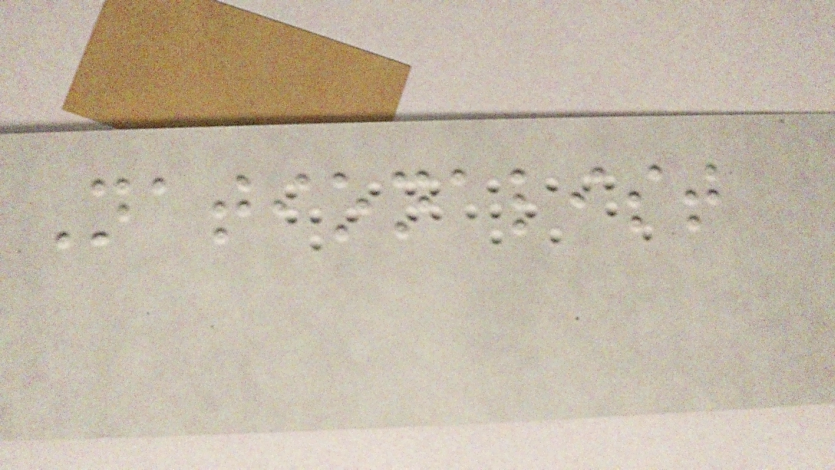Nationalist
